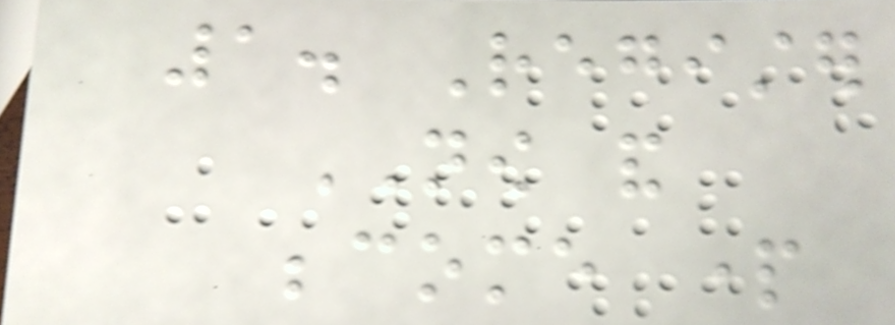1. Register
NOW and
become part
